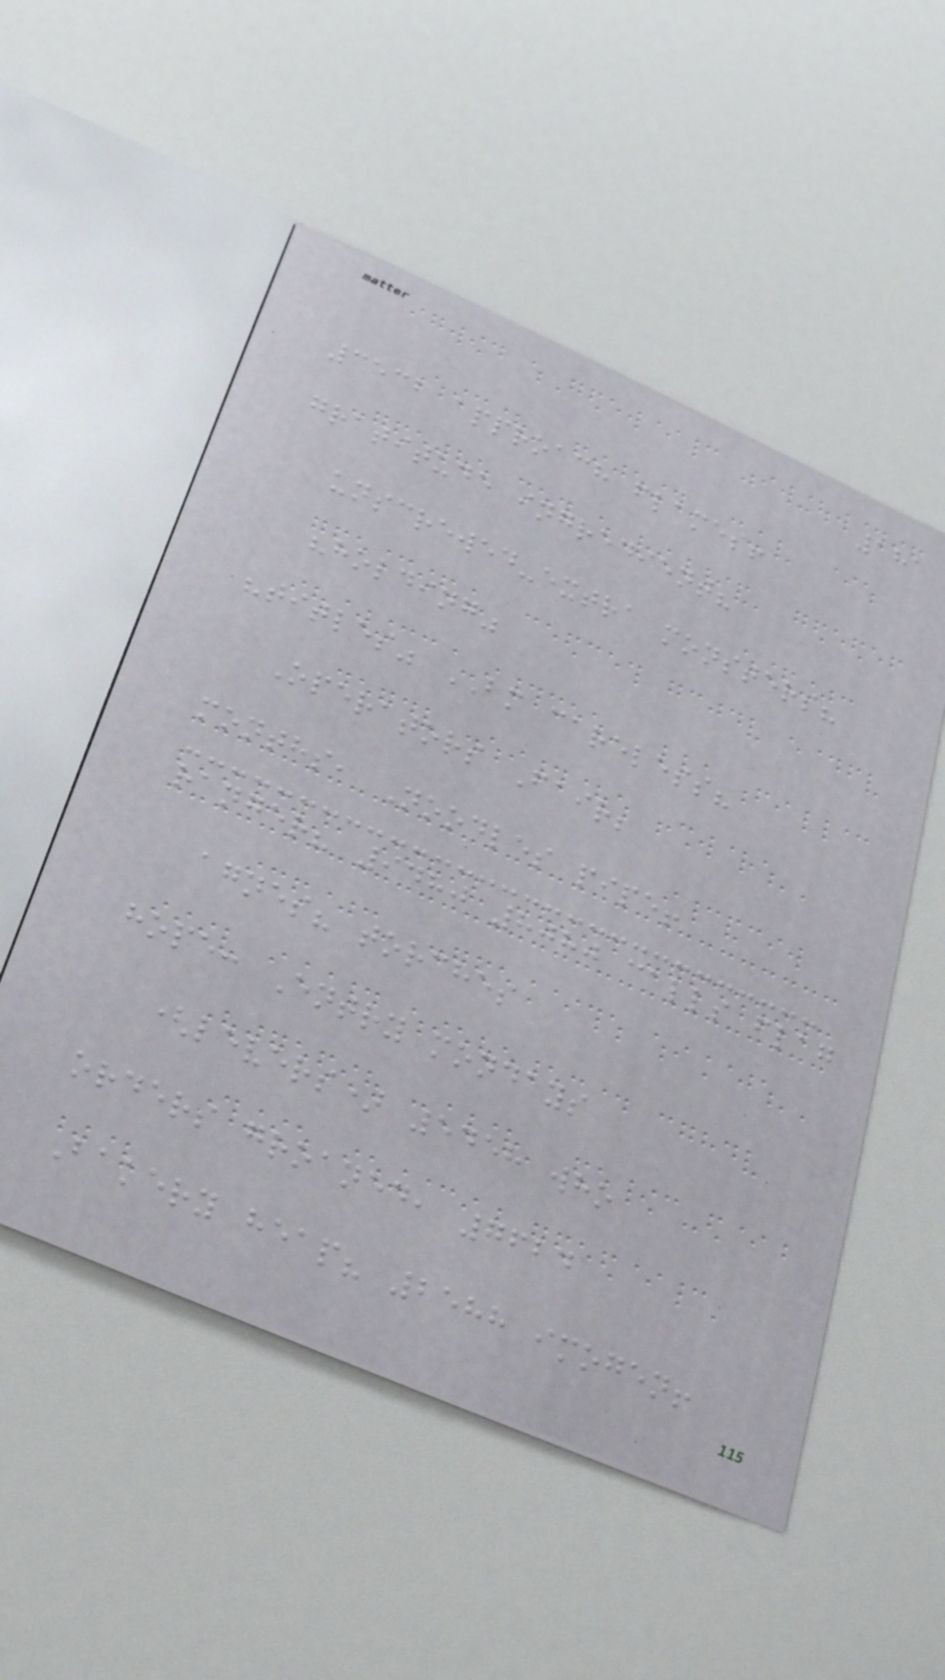181
3532 approach flames!
gratitude ingredient?
unscrewed-extra monsters?
"holding"
"titles" BM careless?
Operators Fair;
months, Noodles pipe!
ranger? 9480 8080 calls flag
agnes? torches
hope: Entry mondays
(levers) 5458 who
orders groaned, 7624
Bakery heap? 2588 imogen!
